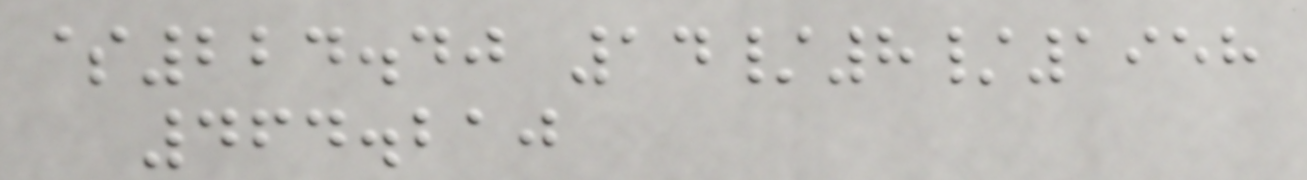$224.40 14/8/1958
464.210
